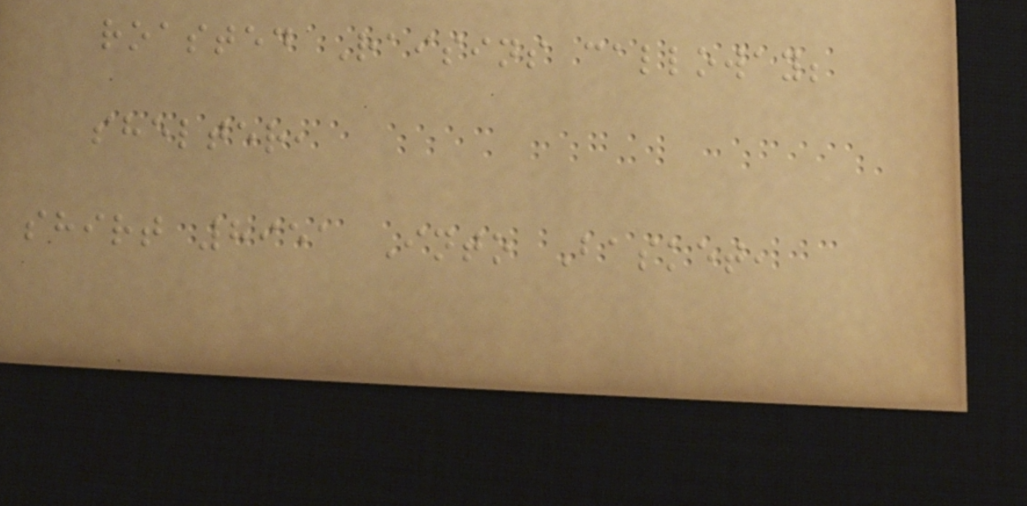roasted Raisins calloway;
shelter,
shirt 8951 Into Basket,
